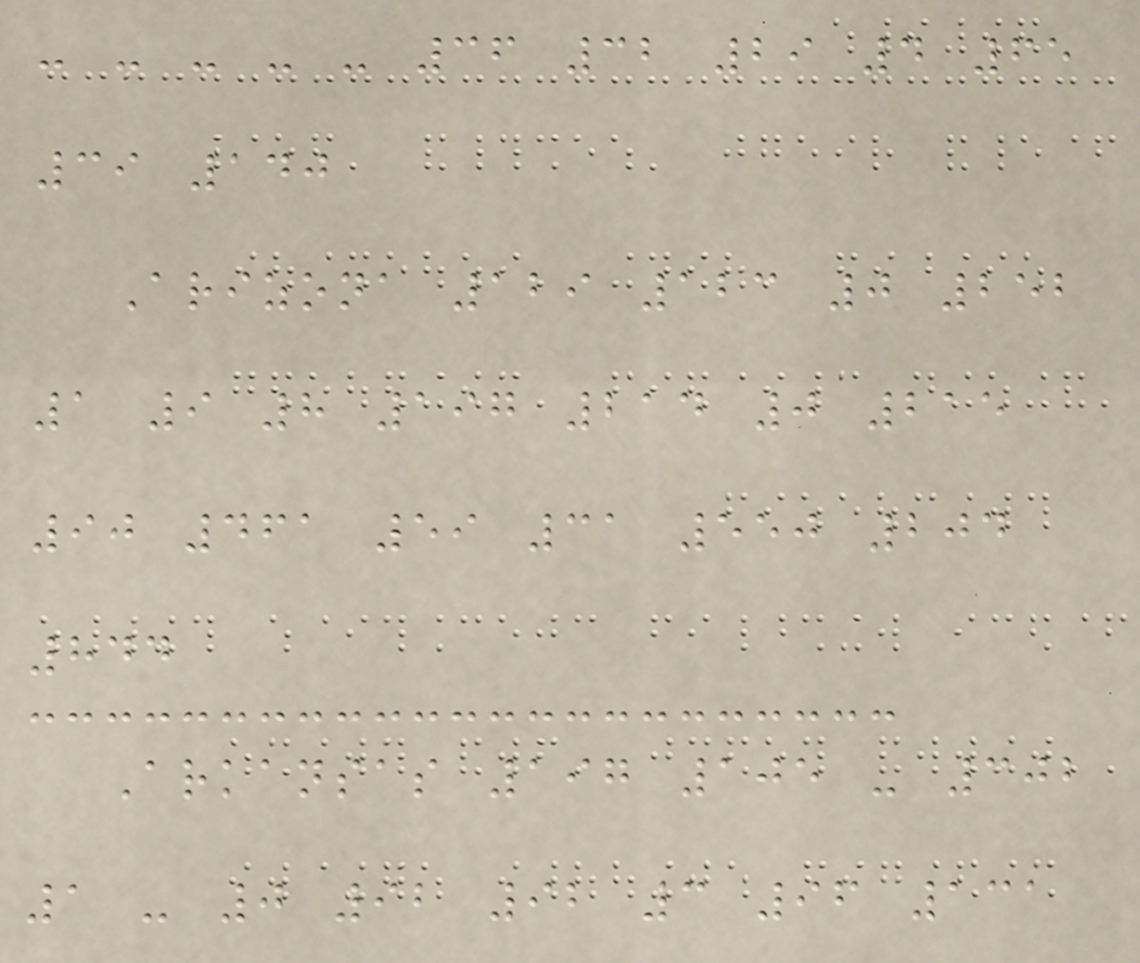- - - - - 36 32 29 4 65
39 140
Arizona 129 123 0 252
1 9 8 197 214 0 215
90 461 59 31 550 204
844
Arkansas 197 105 - 302
1 - 0 92 92 3 96 131
